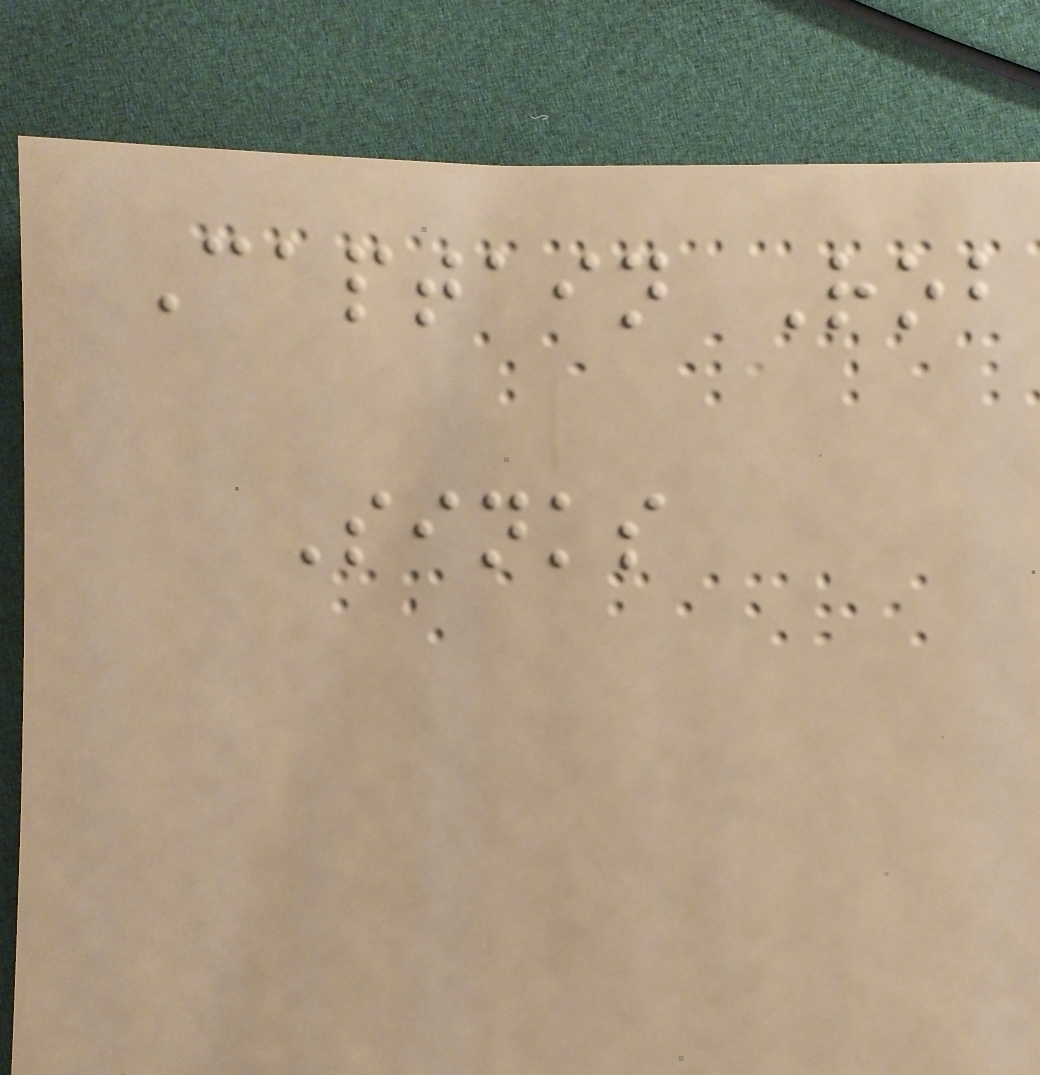Captain Rob
Sinks
